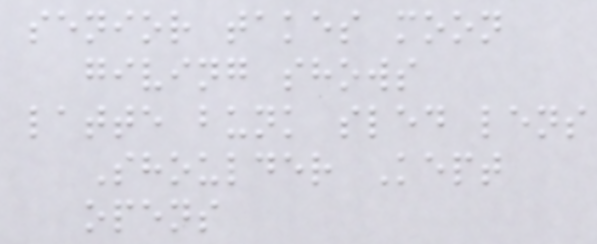senior takes moon
giving shows
latte bunk sled lens
Shoulder Kept
opens
